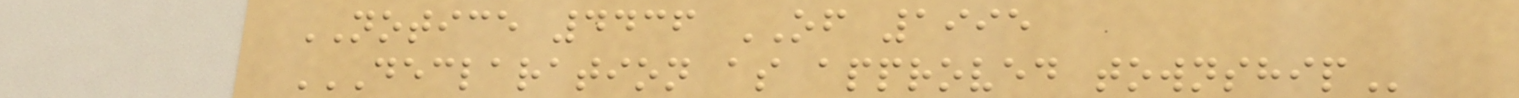NOTICE 4436 OF 1995
DECLARATION AS APPROVED TOWNSHIP
